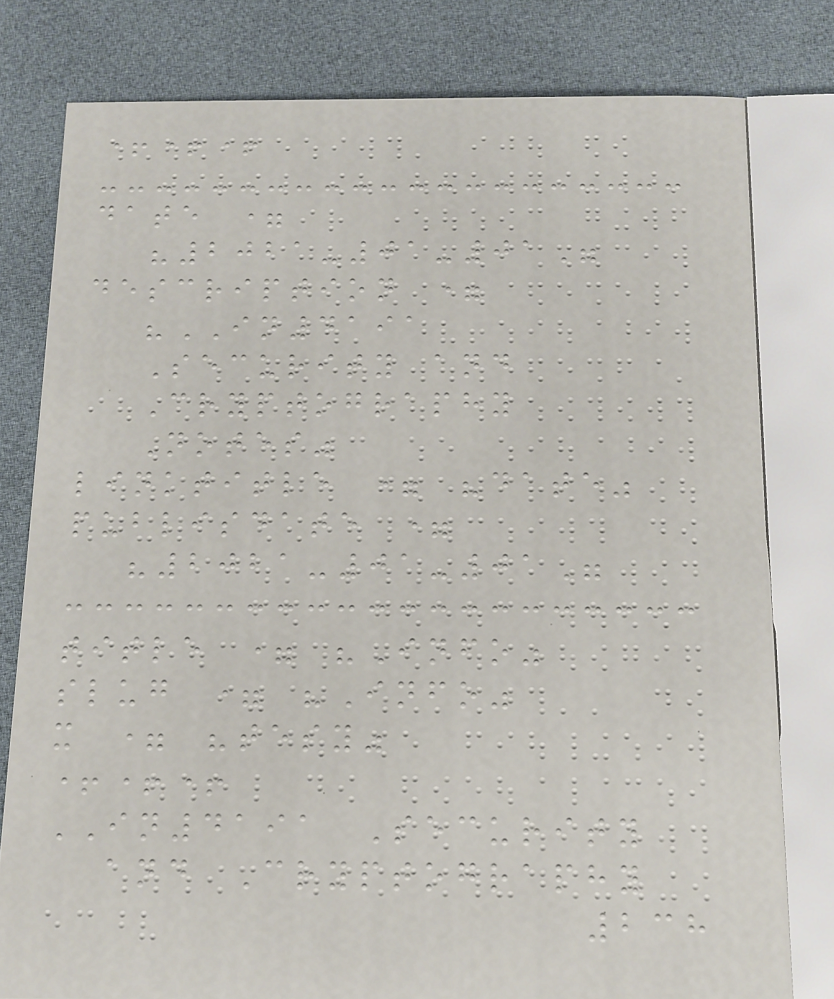+++
date =
"2021-01-01"
description =
"IN4191
Security and
Cryptography
Notes"
linktitle = "date"
publisdate =
"2021-01-01"
title = "Info"
slug = "Info"
x = "tesy"
+++
IN4191 Security
and Cryptography
238
